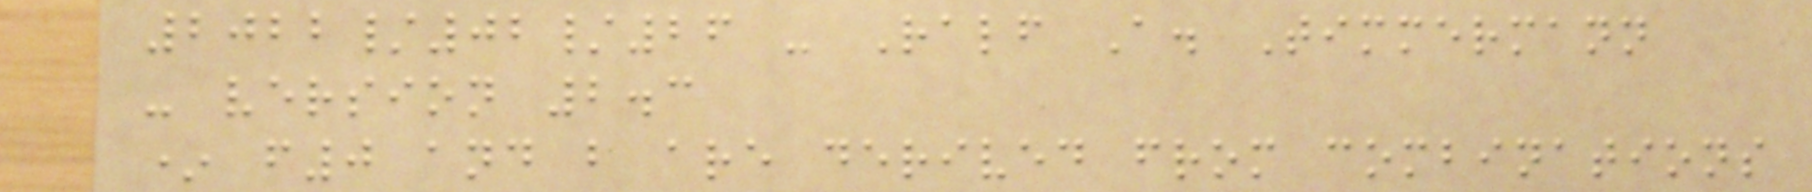2022/02/26 - Ralf A. Timmermann
- version 2.3
* f0 and b are derived from combinations
